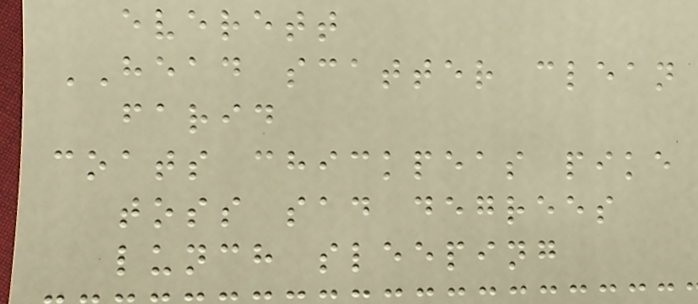everett
HEAD scatter clean
farid
coats chickpeas pike
toss sad degrees
lunch sleeping
